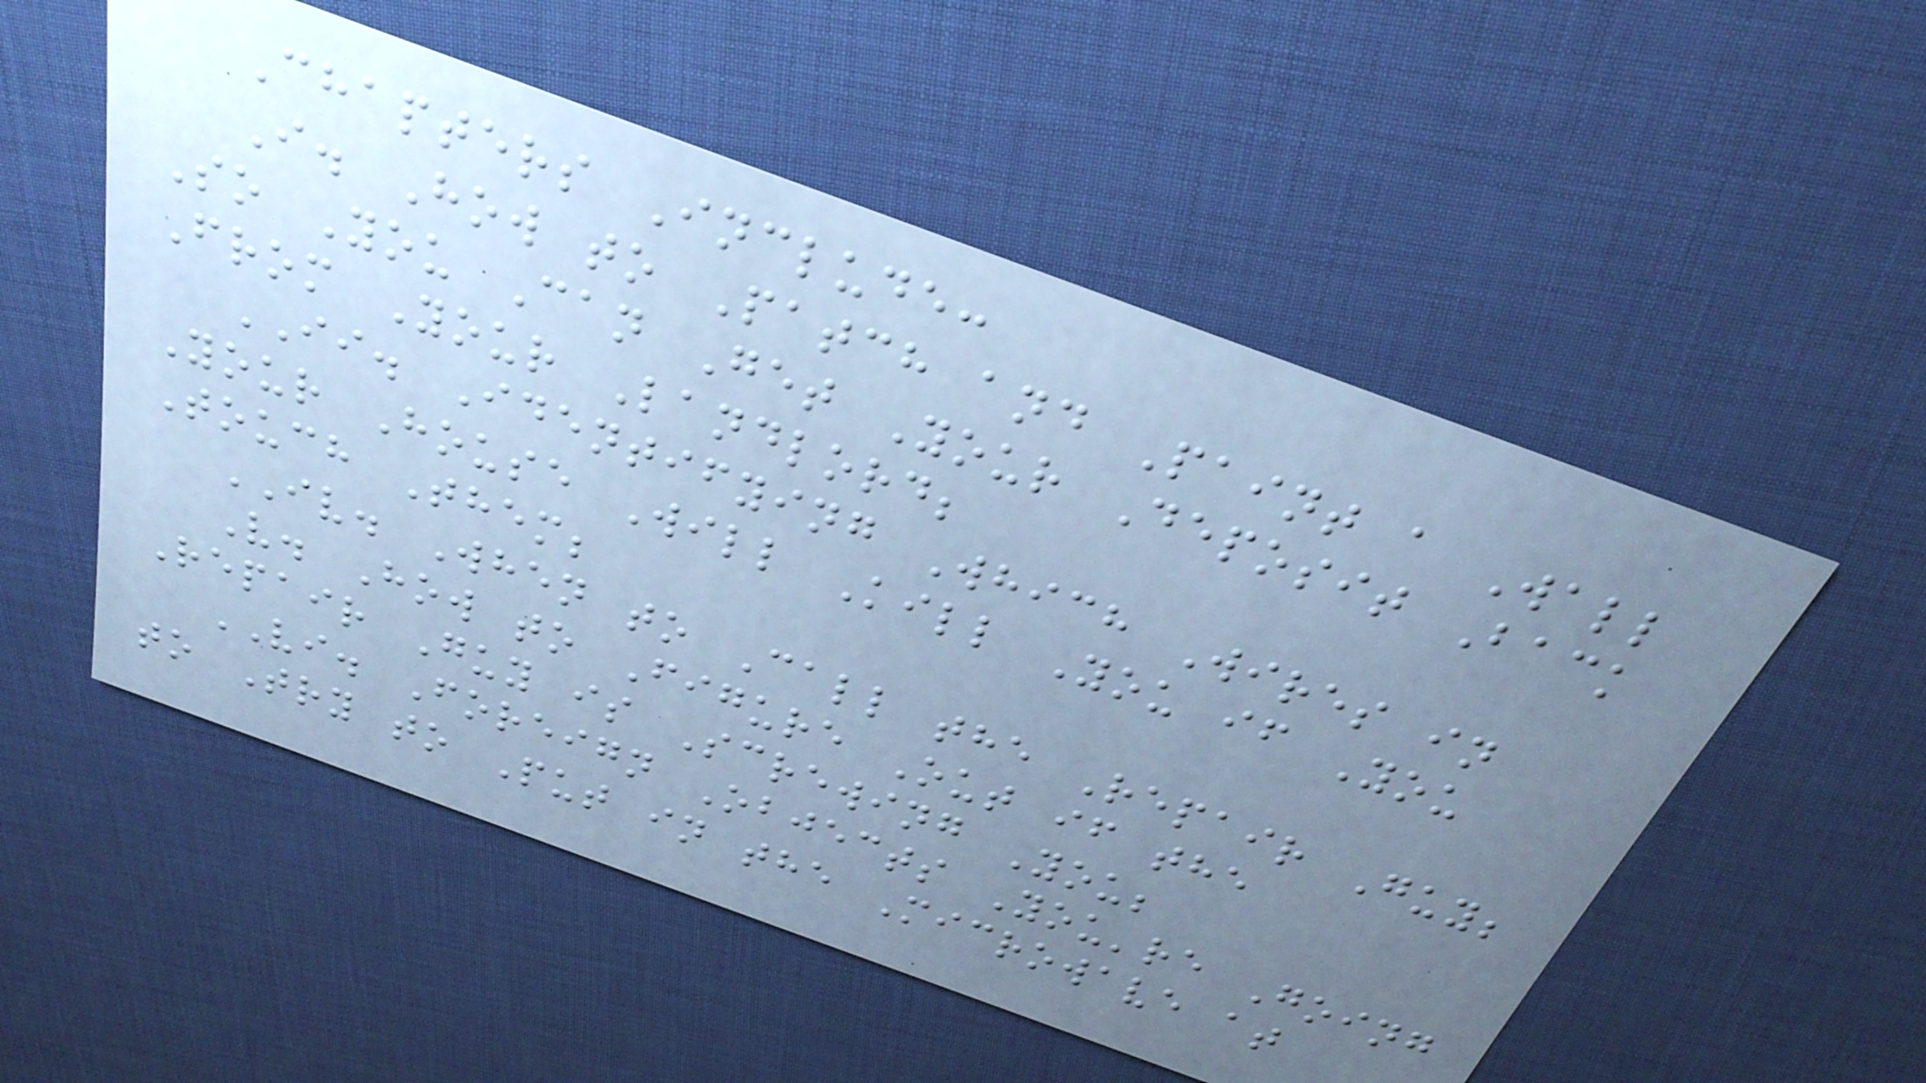Chapters Include:
I. How to Patch and Paint a Wall
So You Can Get Your Deposit Back
From Your Landlord;
II. Identifying Which Wires in
Your House Will Kill You if You
Touch Them;
IV. When to Call the Repair Guy;
V. How to Figure Out if the
Repair Guy is Screwing You;
VI. Foreign Objects You're Going
to Try to Put in the Microwave at
